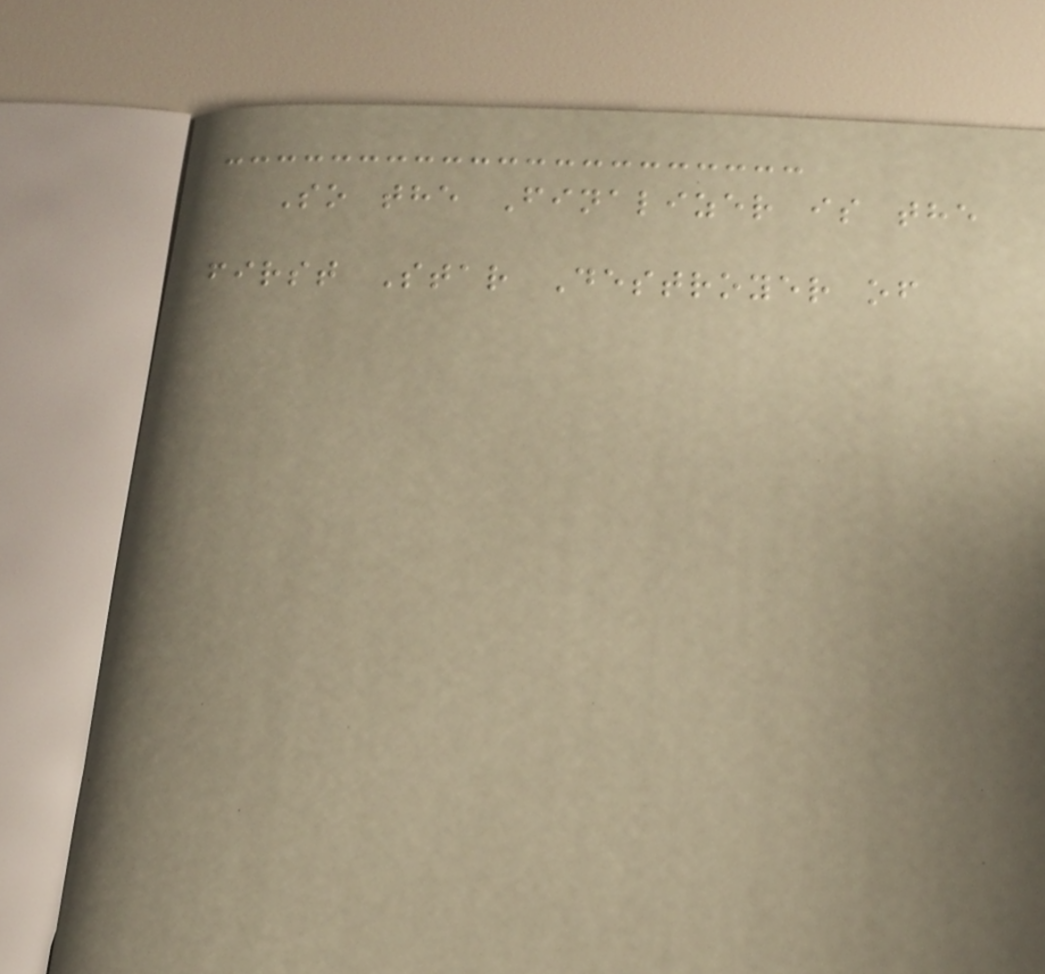So the Finalizer is the
first Star Destroyer of
